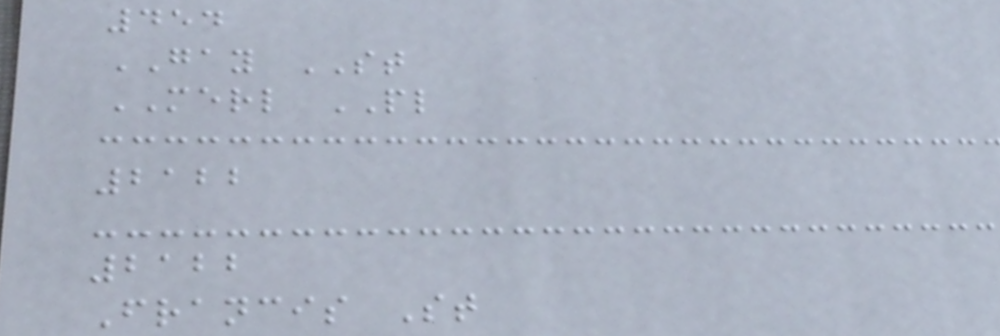454
GAY ST
MERL PL
2122
2122
Francis St
